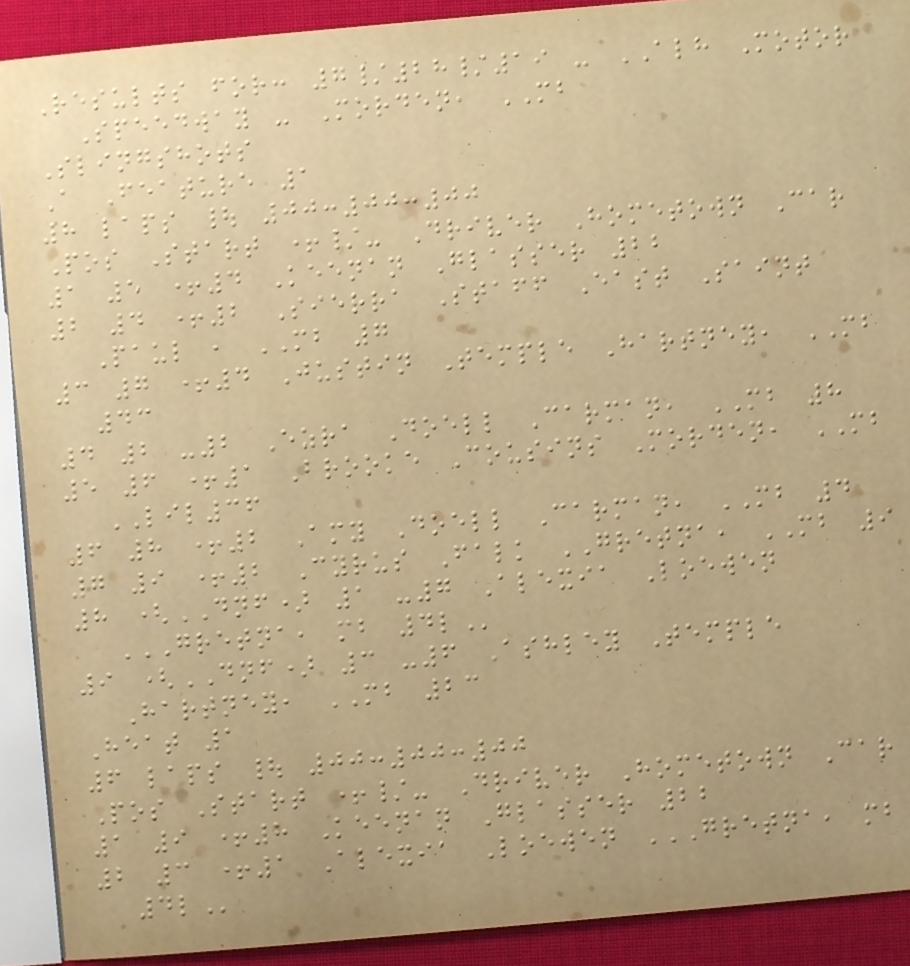Results for: 7/28/19 - ALH Motor
Speedway - Morden, MB
Slingshots
A Feature 1
8 laps | 00:00:00
Pos Start +/- Driver Hometown Car
1 5 +4 Keenan Glasser 22
2 4 +2 Sierra Staff East Saint
Paul , MB 7
3 7 +4 Justin Temple Hartney, MB
43
4 2 -2 Ezra Doell Carman, MB 8
5 6 +1 Brooke Cousins Morden, MB
LIL36
6 8 +2 Amy Doell Carman, MB 4
7 9 +2 Cyrus Falk GRETNA, MB 9
8 (DNF) 1 -7 Alexia Loewen
GRETNA, MB 4L
9 (DNF) 3 -6 Ashley Temple
Hartney, MB 23
Heat 1
6 laps | 00:00:00
Pos Start +/- Driver Hometown Car
1 9 +8 Keenan Glasser 22
2 3 +1 Alexia Loewen GRETNA, MB
4L
